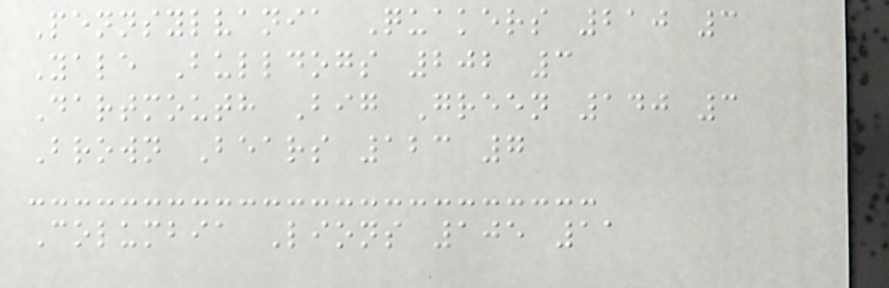Pennsylvania Quakers 210 3
Yale Bulldogs 202 3
Dartmouth Big Green 140 3
Brown Bears 123 7
Columbia Lions 105 11
